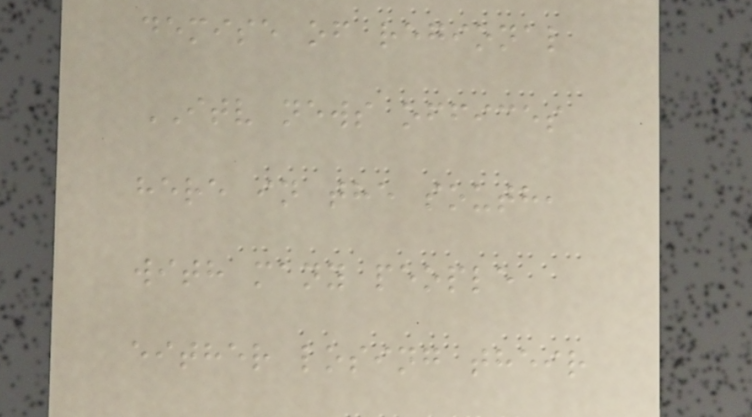demise of regional
ITV news offices
here in the south,
with many people
either losing their
